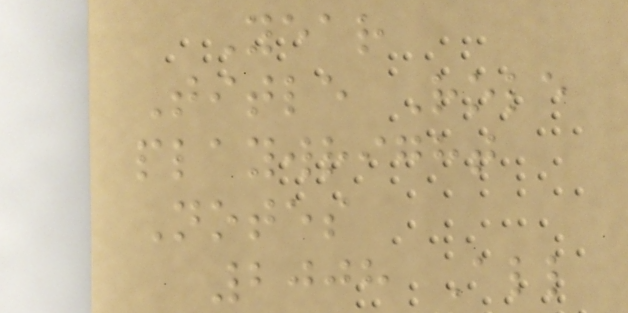Year
Title Role
playwright
Notes
2008 All
